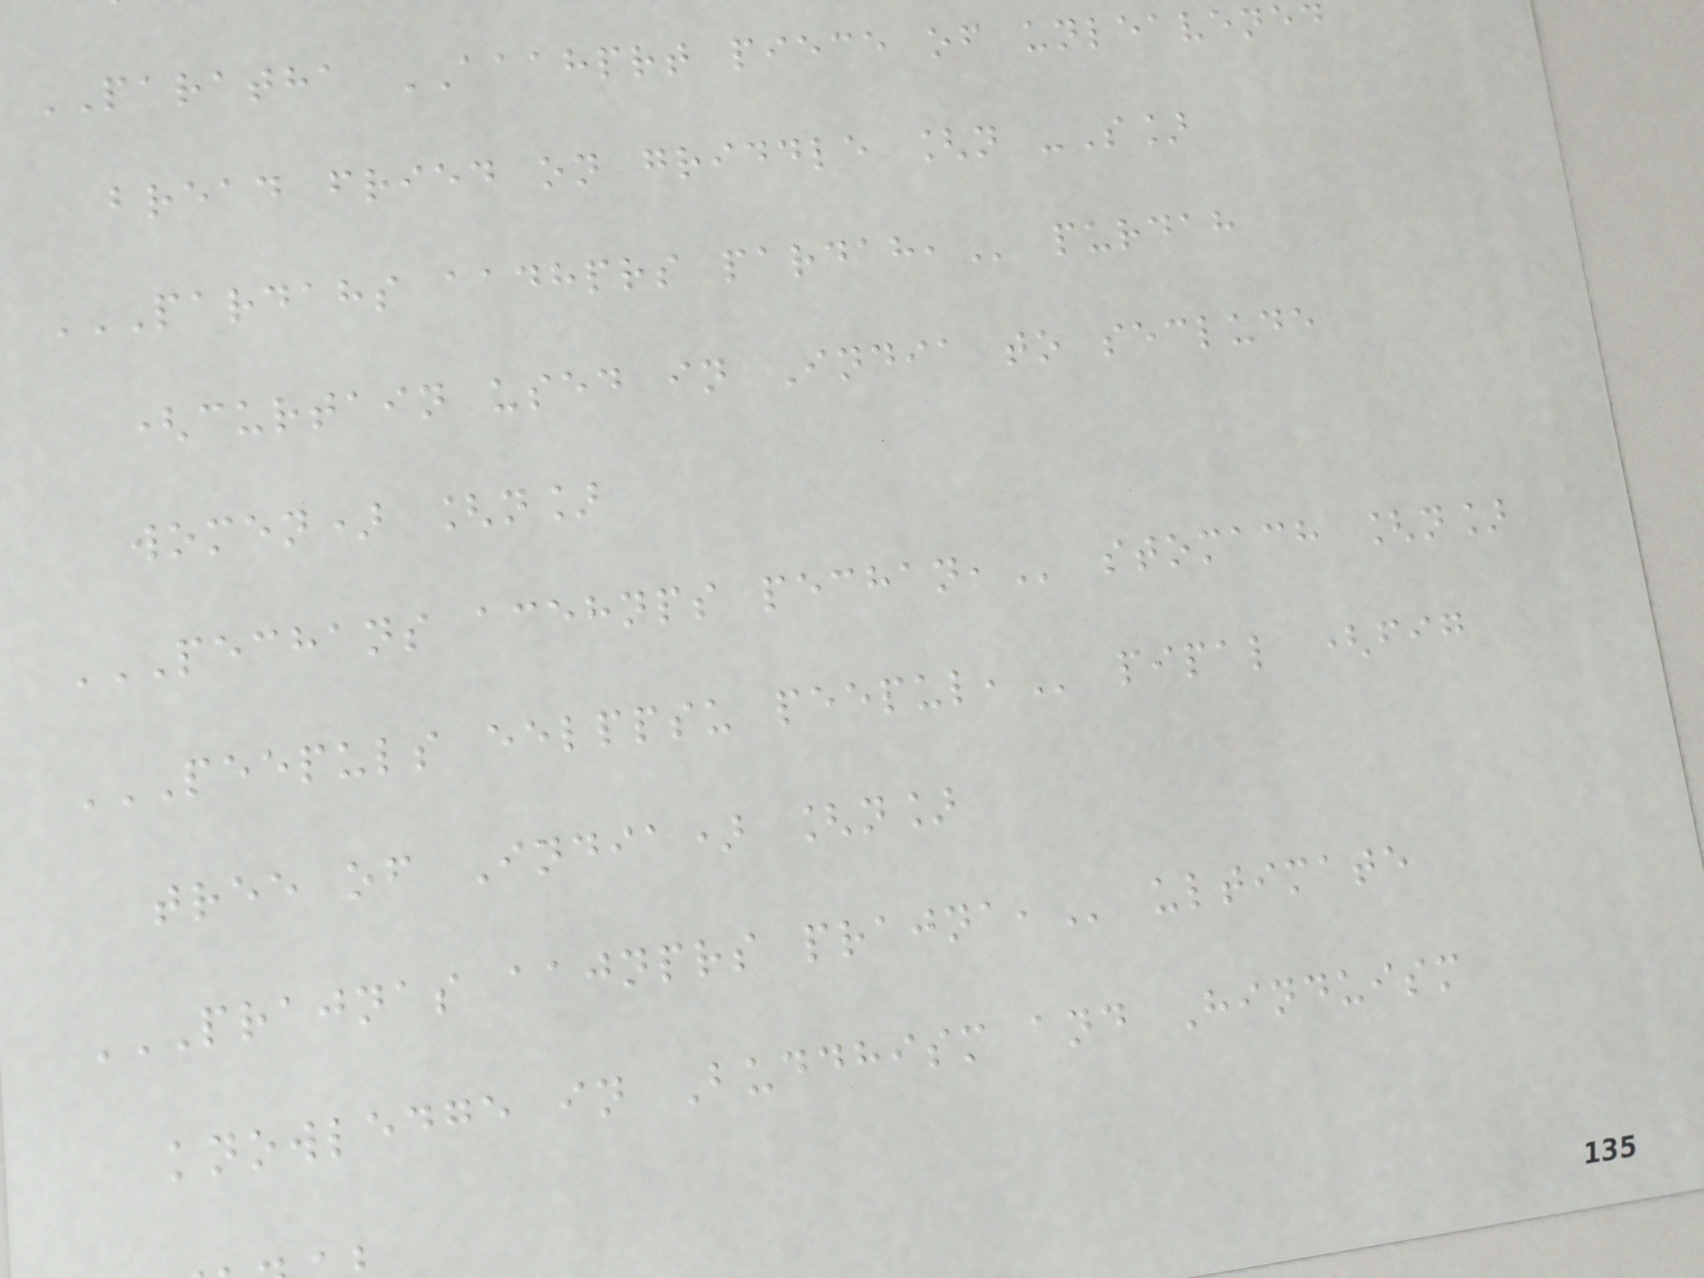PARATHA AAAHPRT piece of unleavened
bread fried on griddle [n -S]
PARDAHS AADHPRS PARDAH, purdah
(curtain used in India to seclude
women) [n]
PECHANS ACEHNPS PECHAN, stomach [n]
PEEPULS EELPPSU PEEPUL, pipal (fig
tree of India) [n]
PRAJNAS AAJNPRS PRAJNA, ultimate
knowledge in Buddhism and Hinduism
